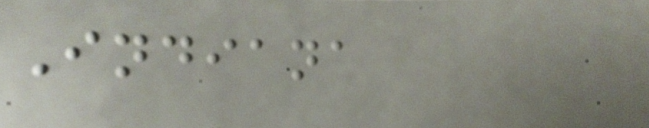Indiana
